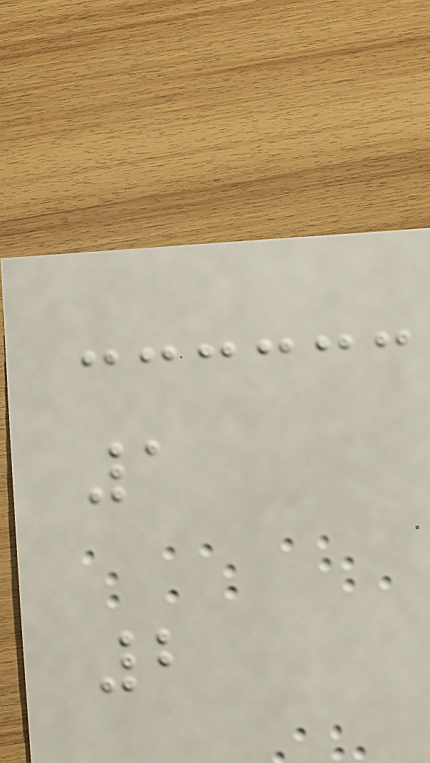1
2
